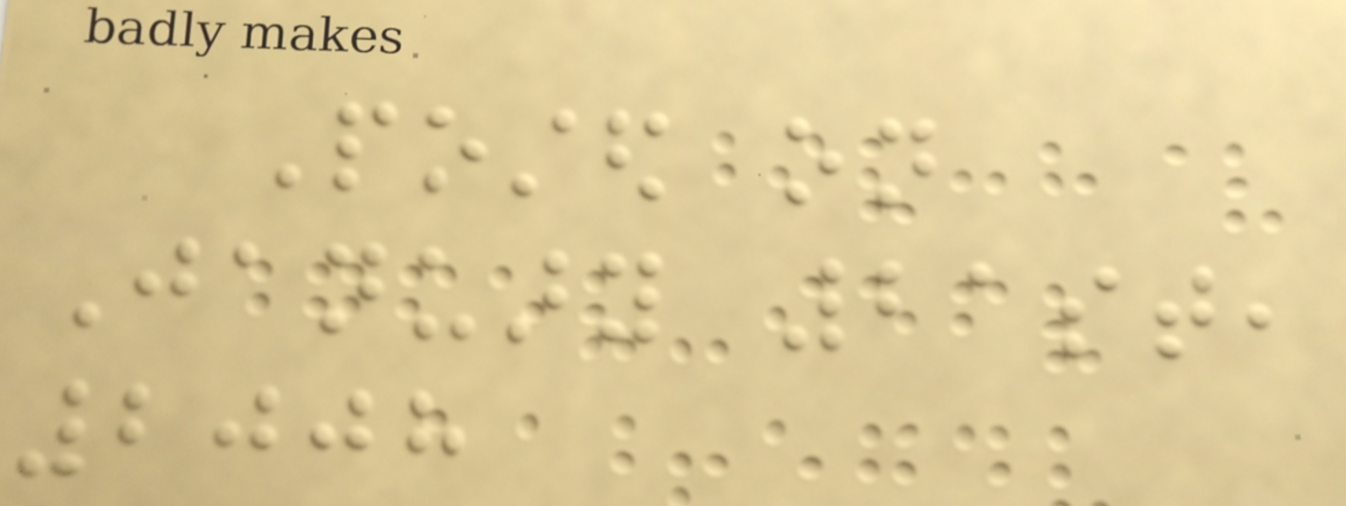Posted on
January 21st,
2008
